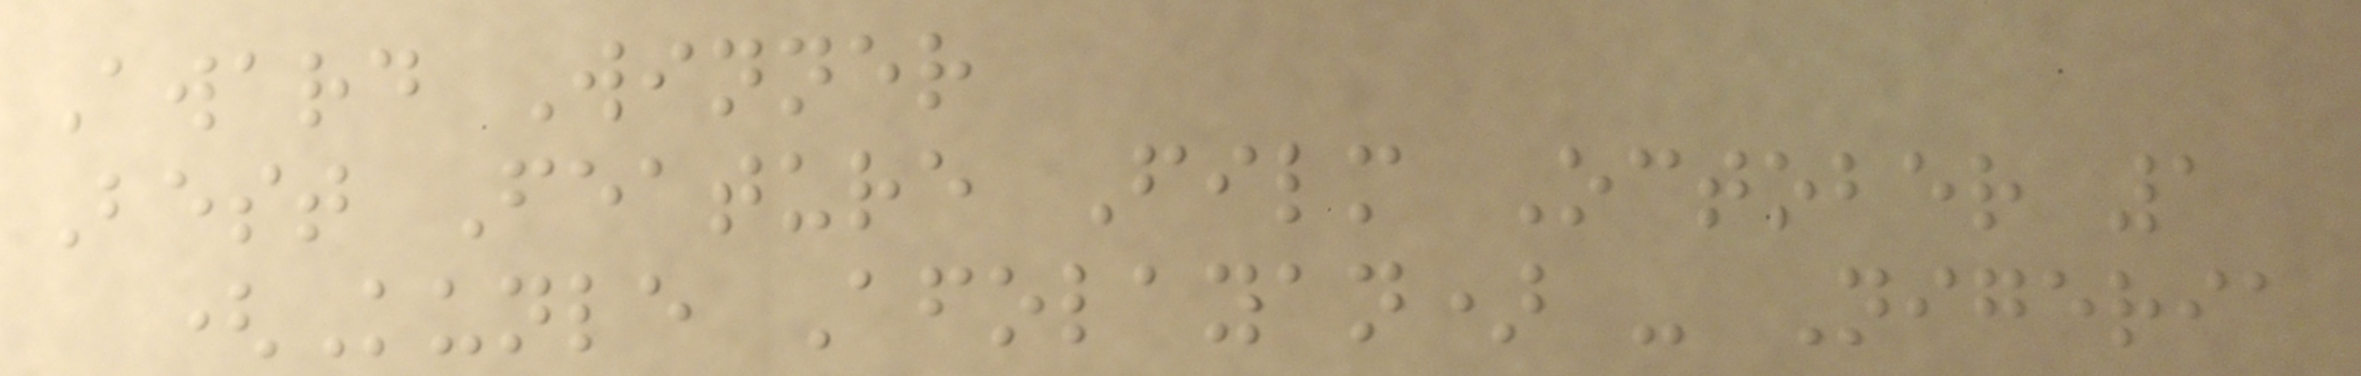Award Winner
Best Feature Film October 1
(Kunle Afolayan) - Nigeria
